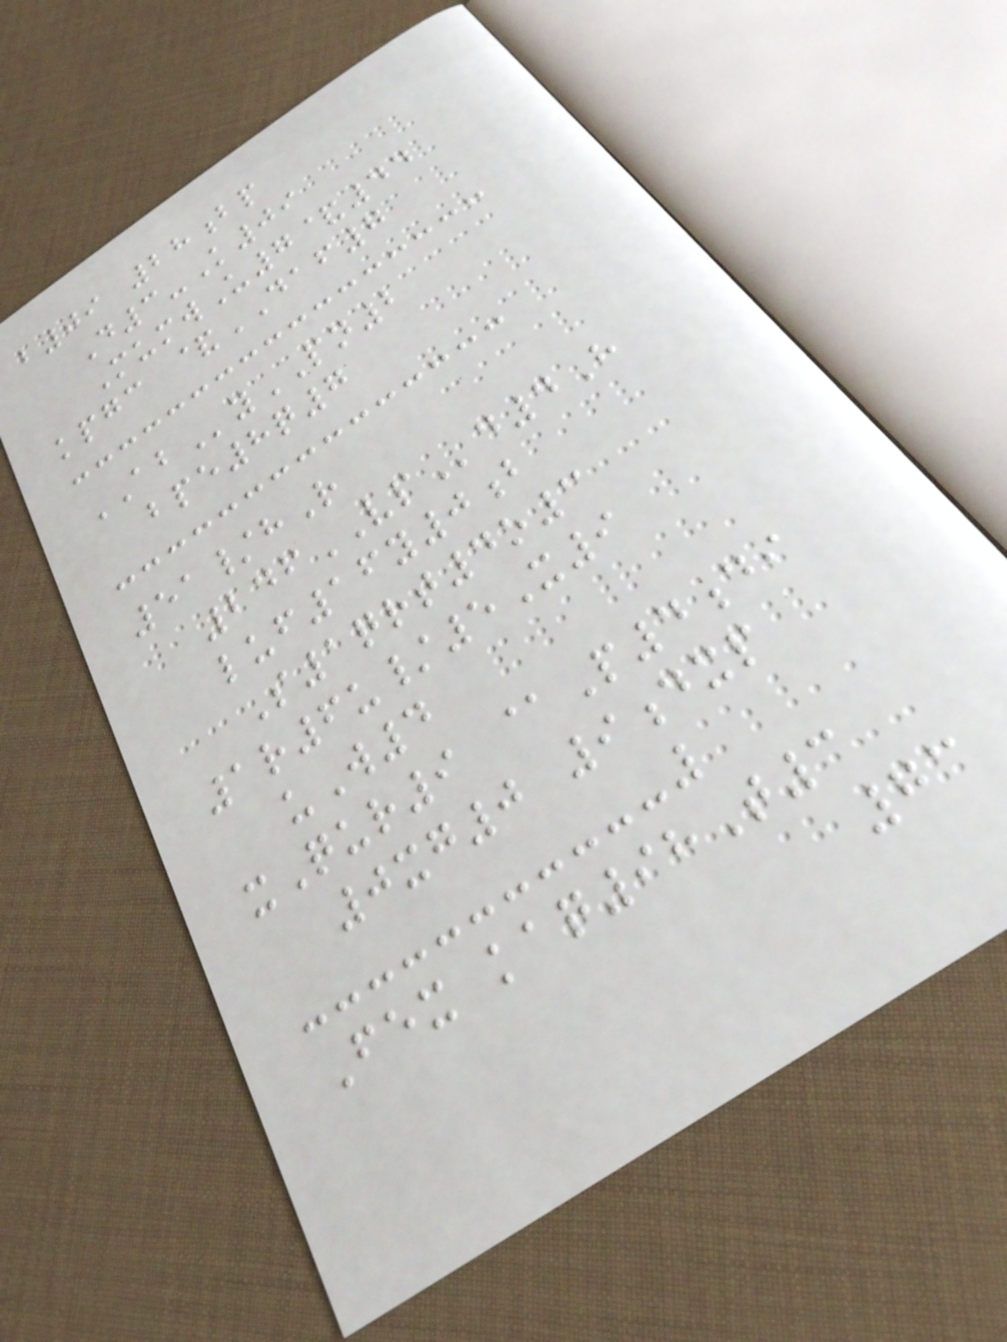b09 28bp
D3-K09
MumwU7&44
kpgc &DAF7
AByPN2
bpe8q7
51/hR
246VPd4H
luf16y0b
S1qrt4o3
1r6u/5X9
uW4
xQur9 @P4di
0xg0 9dxp
Fex kaq98T3
73
